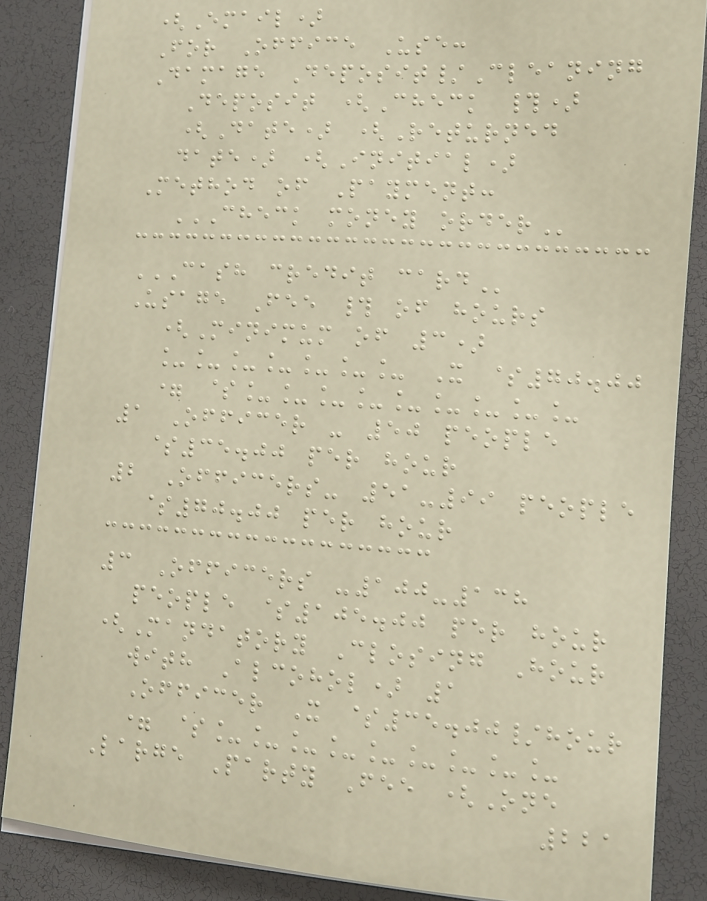(Email)
For Office Use:
Damage Deposit/Cleaning
Deposit (Check #)
(Date) (Returned
date) (Initial)
Method of Payment:
CHECK MONEY ORDER
CASH CREDIT CARD
Usage Fee # of hours
(Minimum of 3)
_______ X $70.00
= $_________
1 Officer - 50 people
$35.00 per hour
2 Officers- 51-99 people
$70.00 per hour
3 Officers -100-138
people $105.00 per hour
(Mandatory Closing Hour
with Alcohol) 1
Officer X $35.00/hour
= $_________
Large Party Fee (One
221
